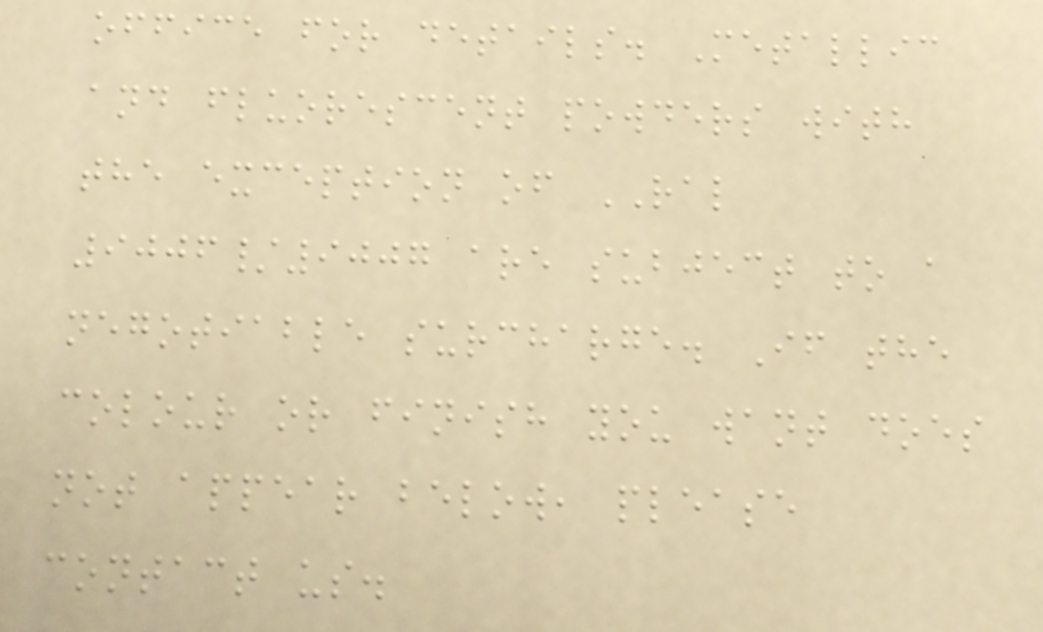office for details. Metallic
and fluorescent powders with
the exception of RAL
9006/9007 are subject to a
negotiable surcharge. If the
colour or finish you want does
not appear below, please
contact us.
